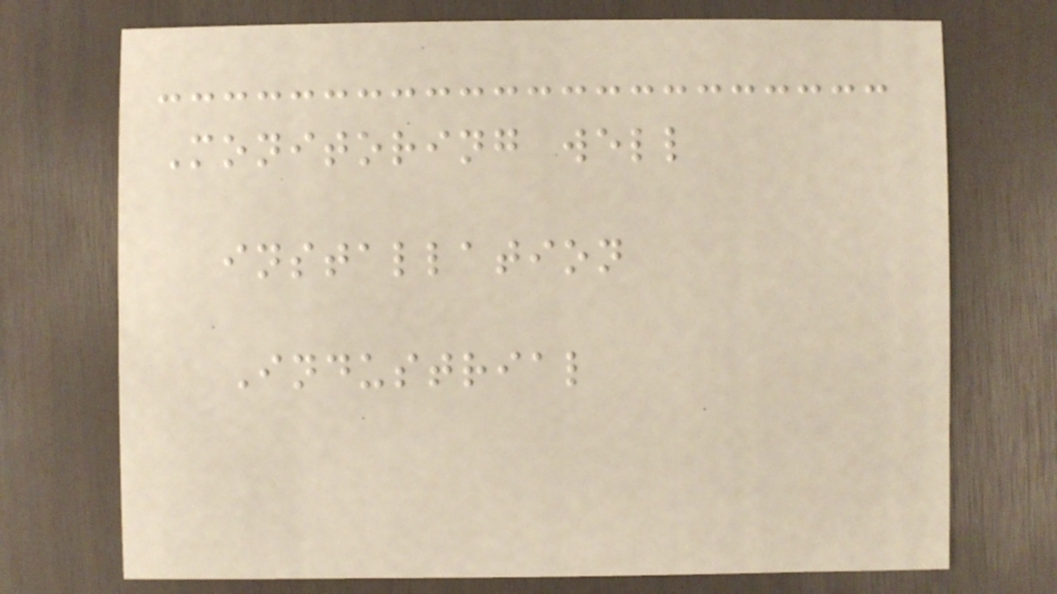Monitoring well
installation
Industrial
